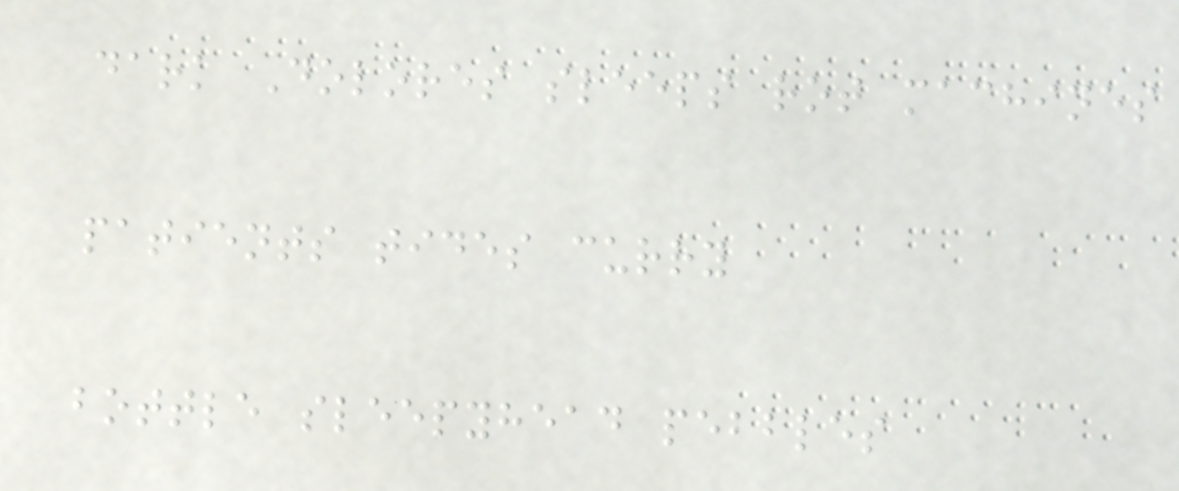dark Dolores sleeps rot machines
patients tides curry
bottle sleepyhead pebbles
